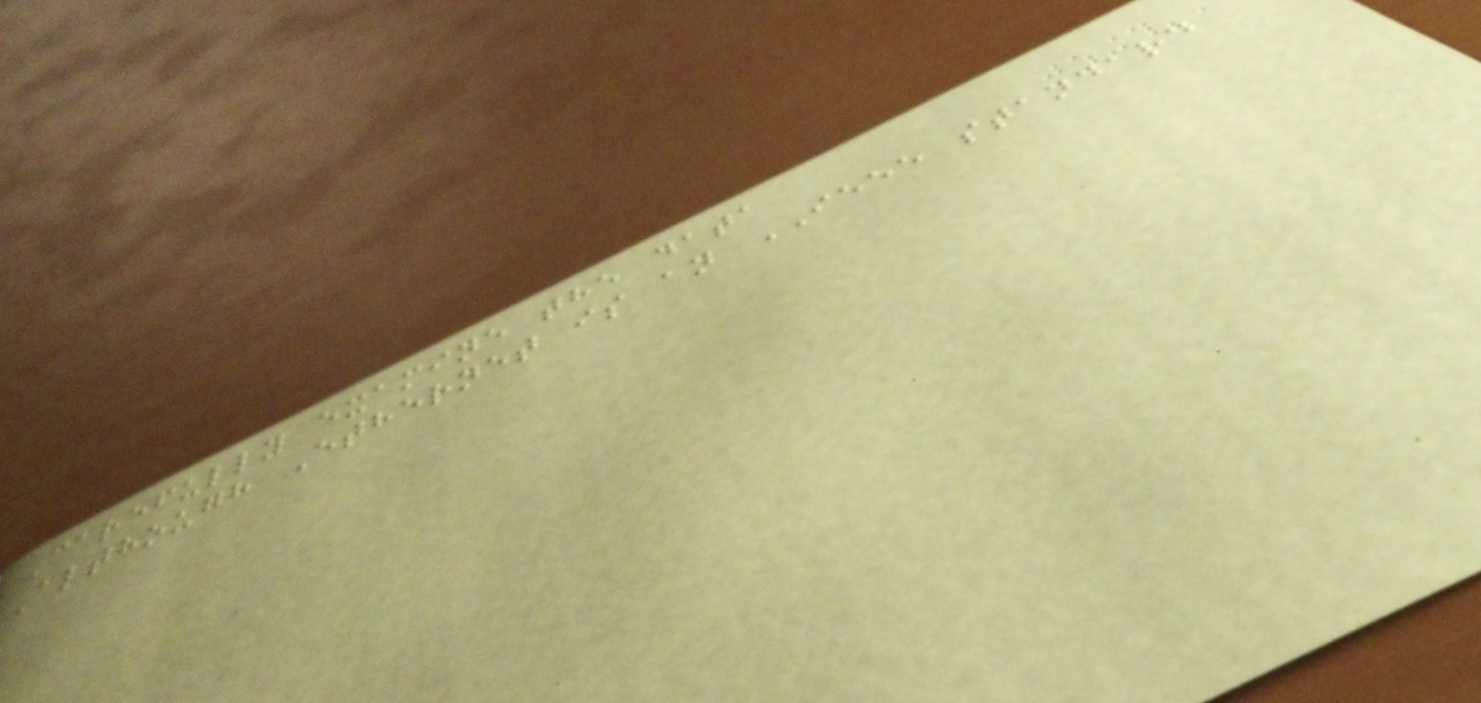Carefully examine the data
Although Ethernet is an IEEE standard
